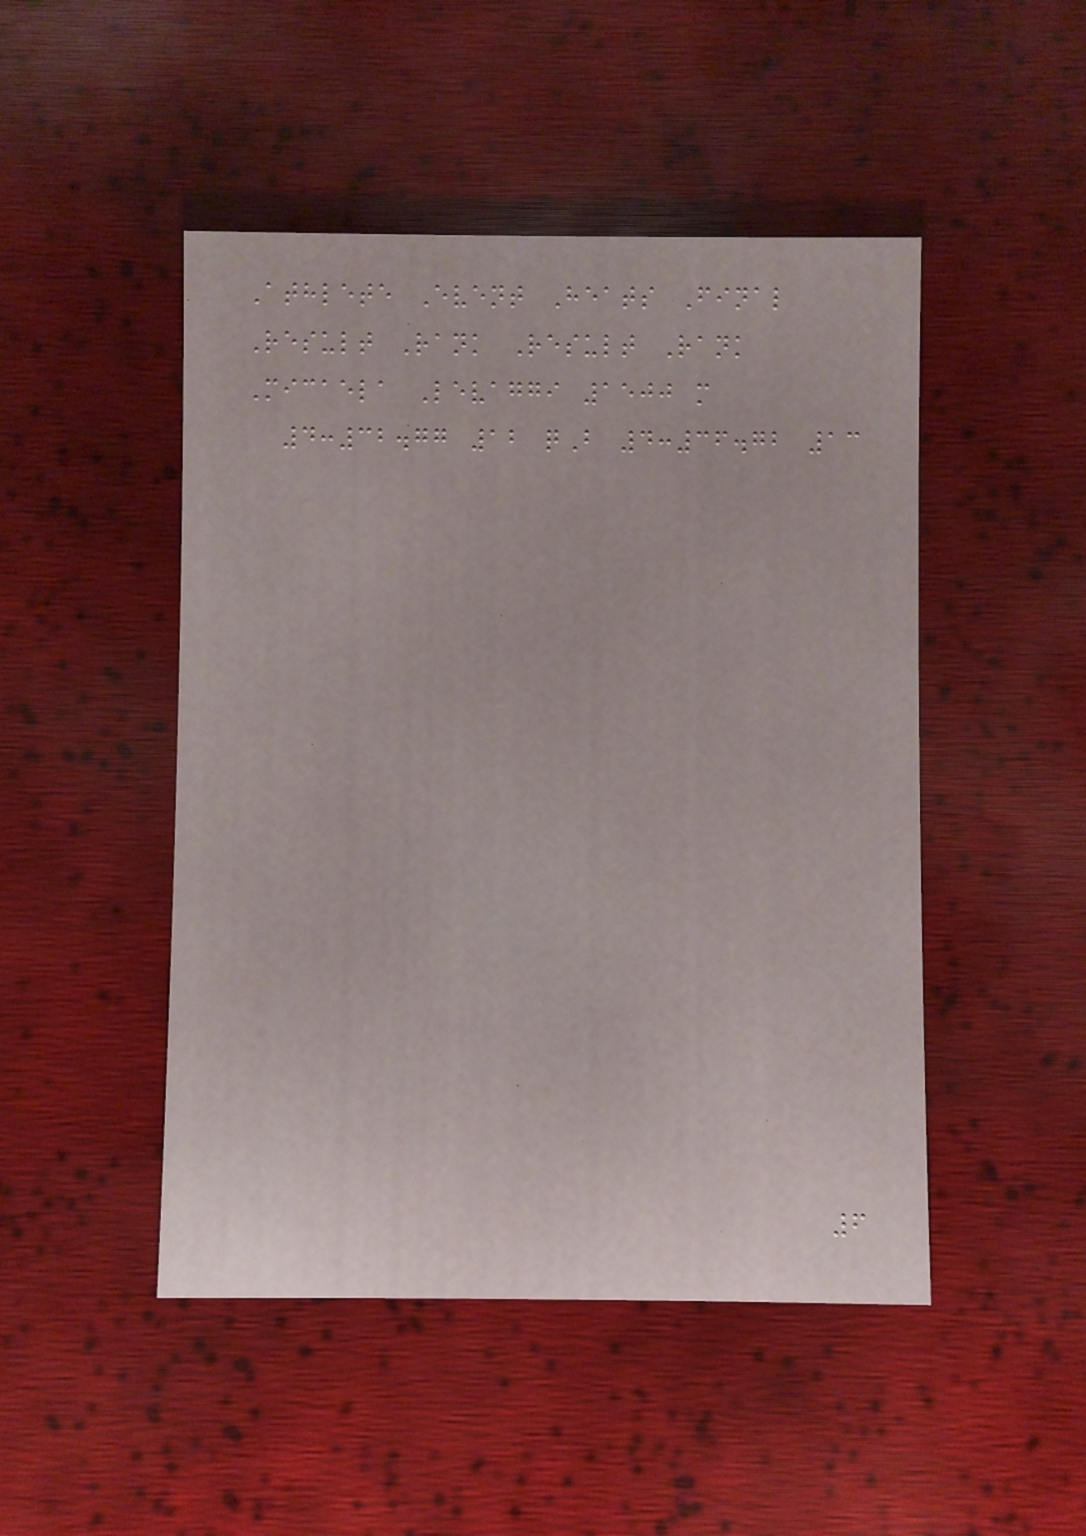Athlete Event Heats Final
Result Rank Result Rank
Micaela Levaggi 1500 m
4:32.77 12 qB 4:36.72 13
6
